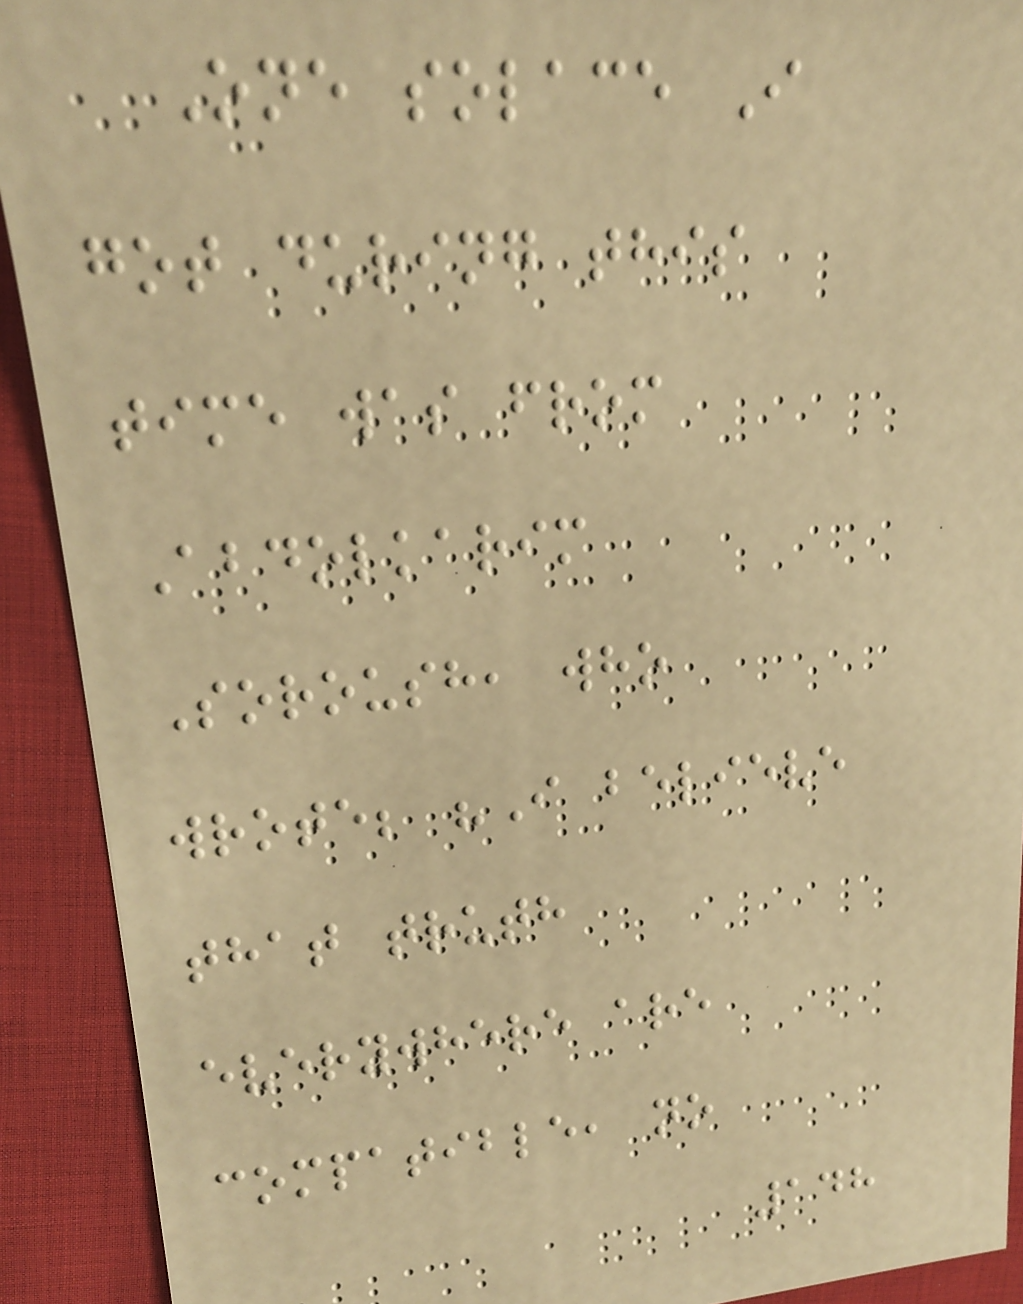One solace I
got during this
time was from
Abdolkarim
Soroush, who
wrote; "I believe
that truth
everywhere are
compatible, no
148
